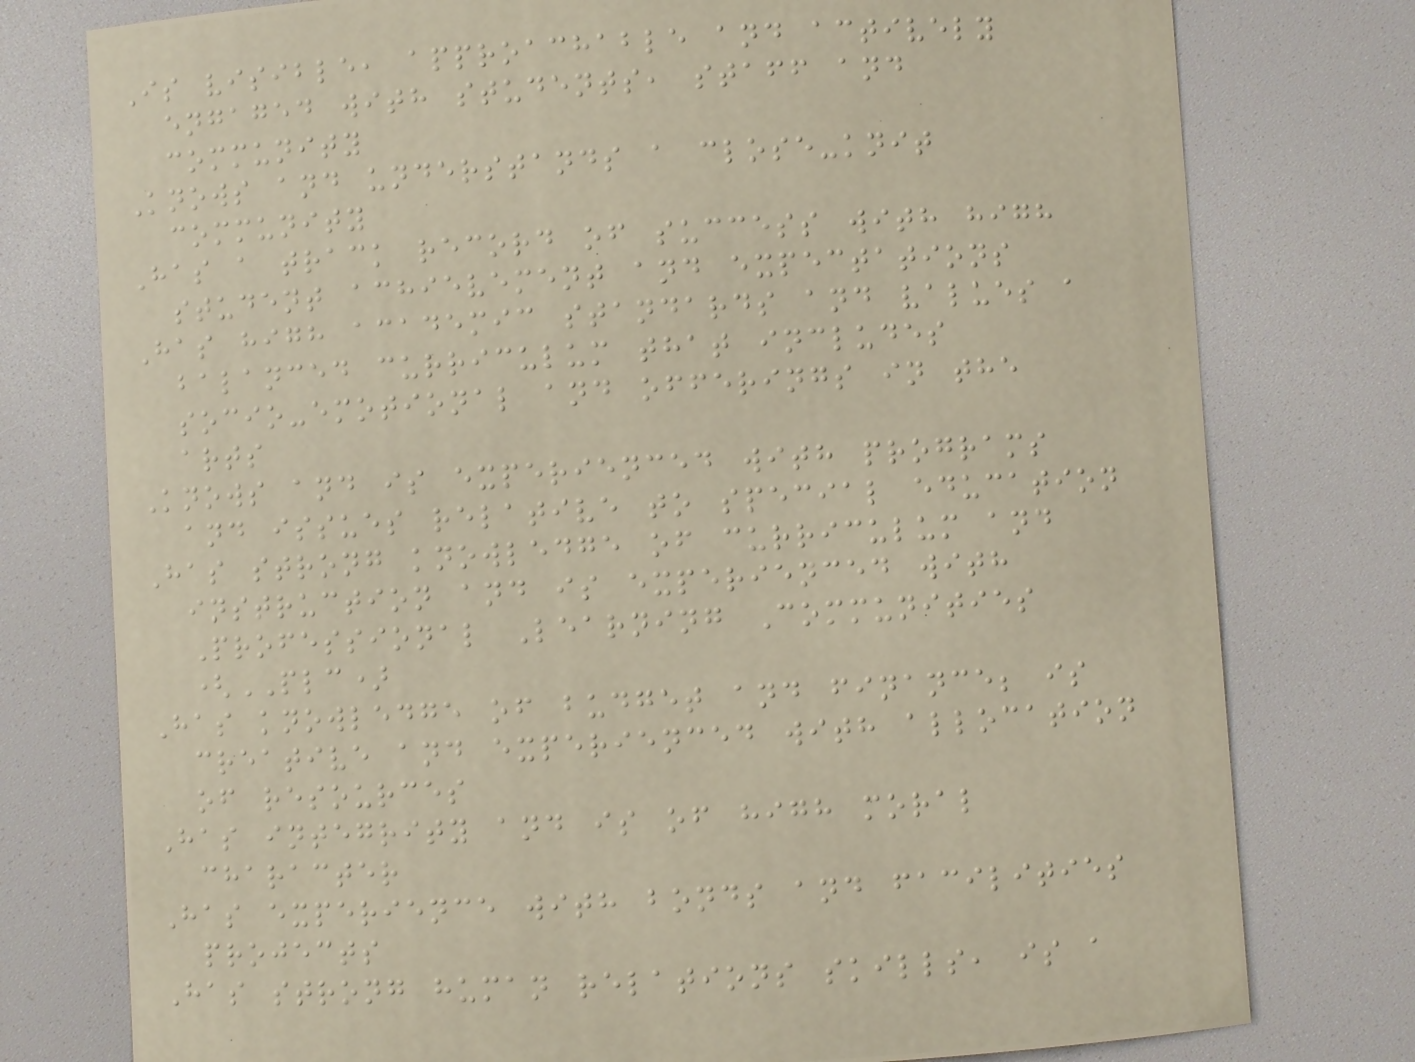Is visible, approachable and actively
engaged with students, staff and
community
Knows and understands a close-knit
community
Has a track record of success with high
student achievement and expectations
Has high academic standards and values a
balanced curriculum that includes
socio-emotional and offerings in the
arts
Knows and is experienced with programs
and issues relative to special education
Has strong knowledge of curriculum and
instruction and is experienced with
Professional Learning Communities
(PLC)
Has knowledge of budget and finance; is
creative and experienced with allocation
of resources
Has integrity and is of high moral
character
Has experience with bonds and facilities
projects
Has strong human relations skills, is a
